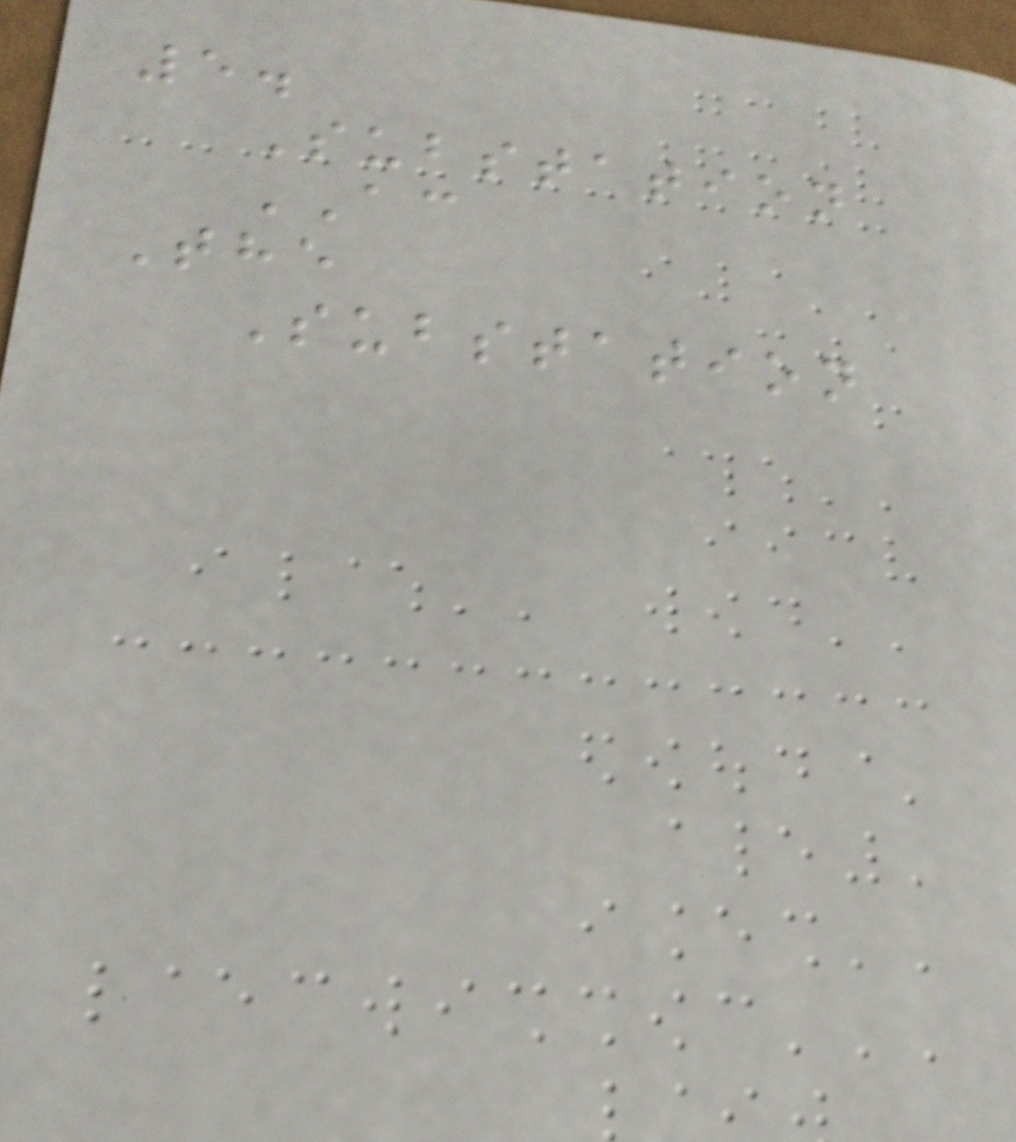5.
Substation
AC
The
Substation
